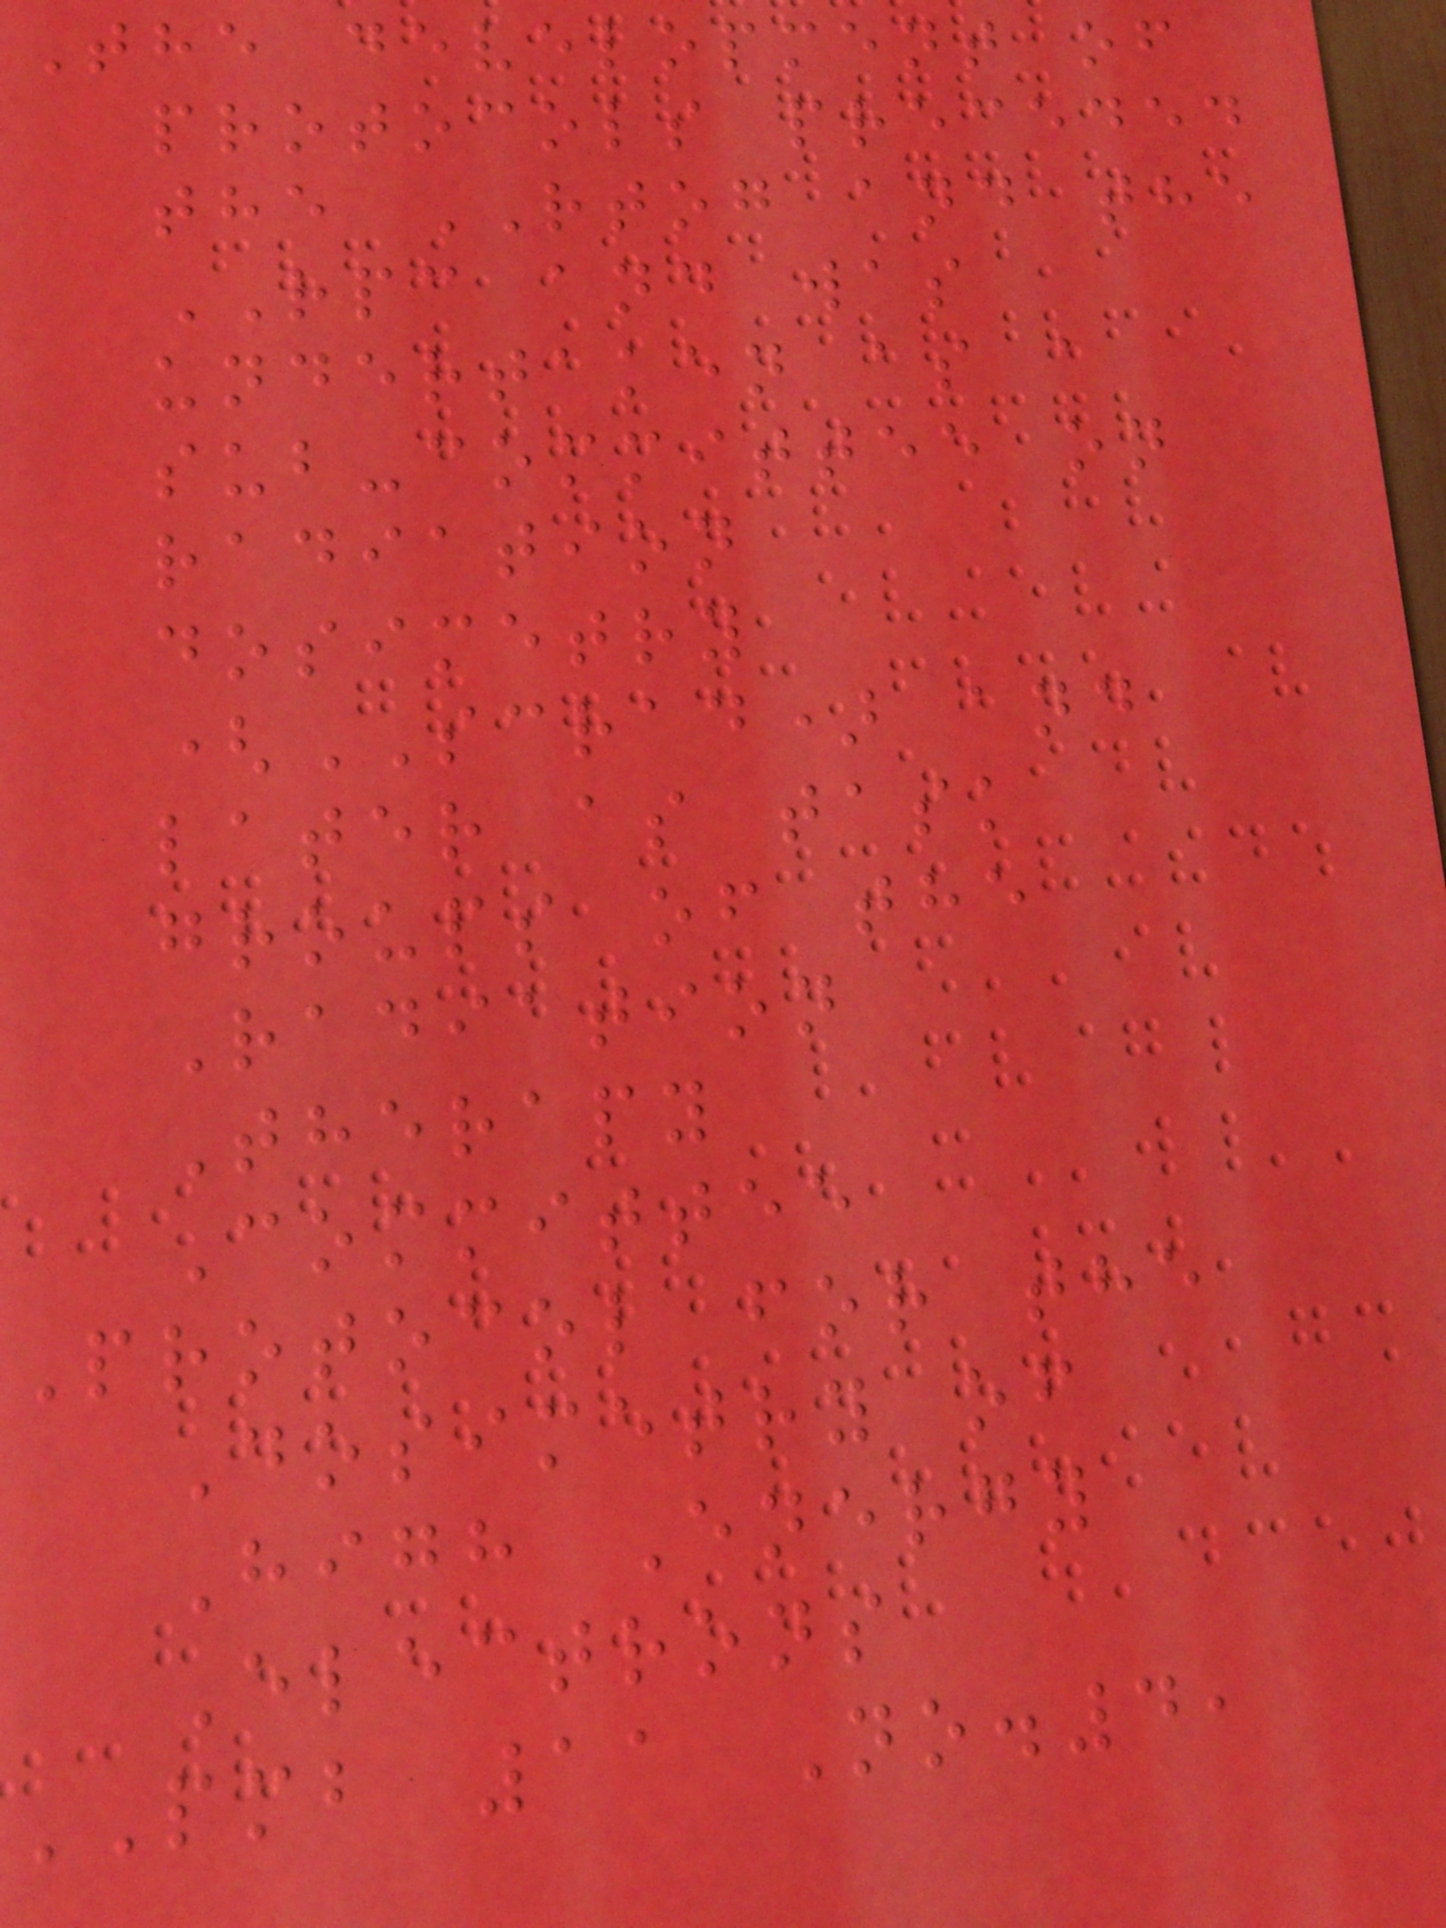The development of
protocols preceded
the RTOG and the
RPC and was
undertaken as a
sub-committee on
radiation
dosimetry
(SCRAD) and
later as task
groups of the
Radiation
Therapy
Committee
Protocol for the
Dosimetry of
High Energy
Electrons
PMB 11 No.4,
